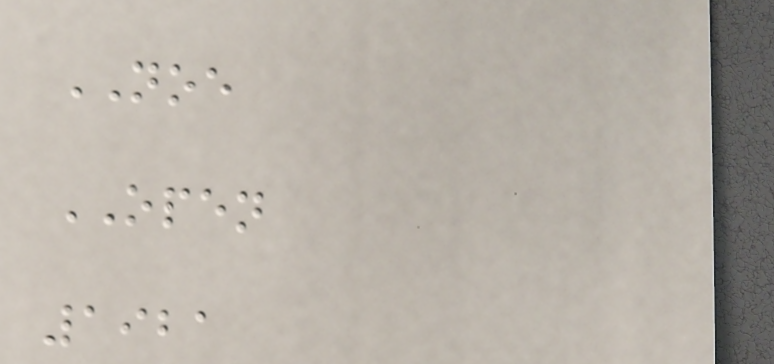NOE
OPEN
1921
